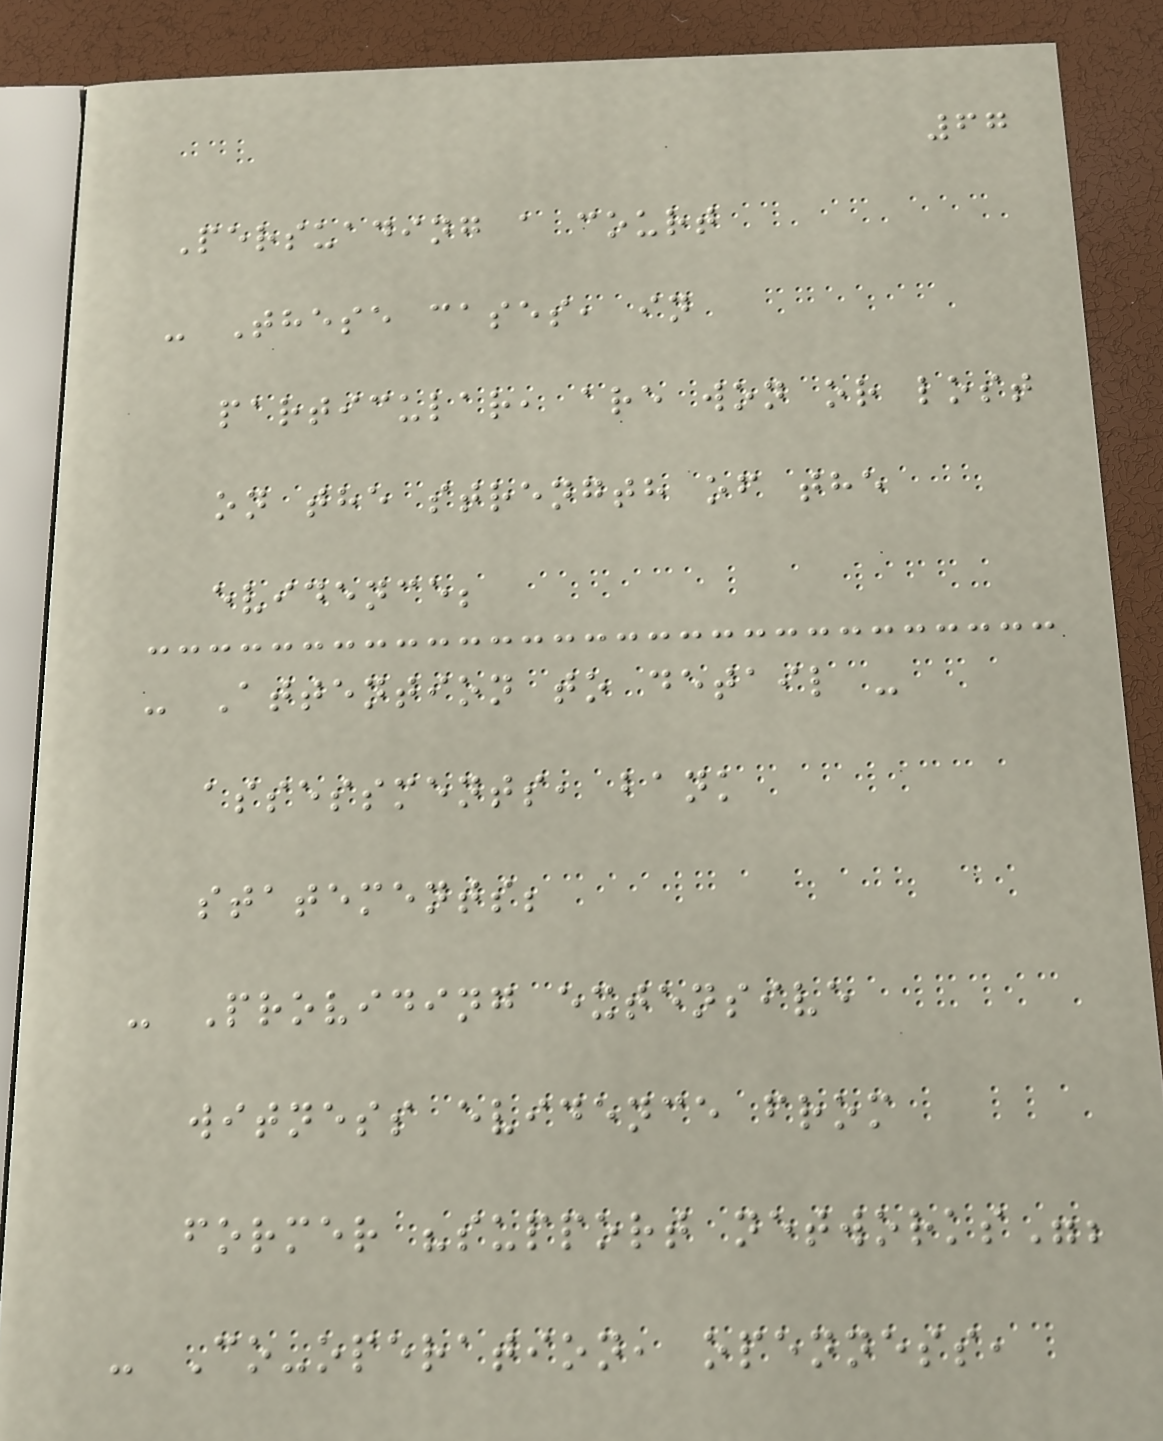67
Persuading a court
- These cases, in
particular, are won or lost
on the strength of the
evidence;
- Attention to detail -
assessments, bank
statements;
- Providing extensive
witness evidence from
former "support networks";
- Co-operation, openness,
